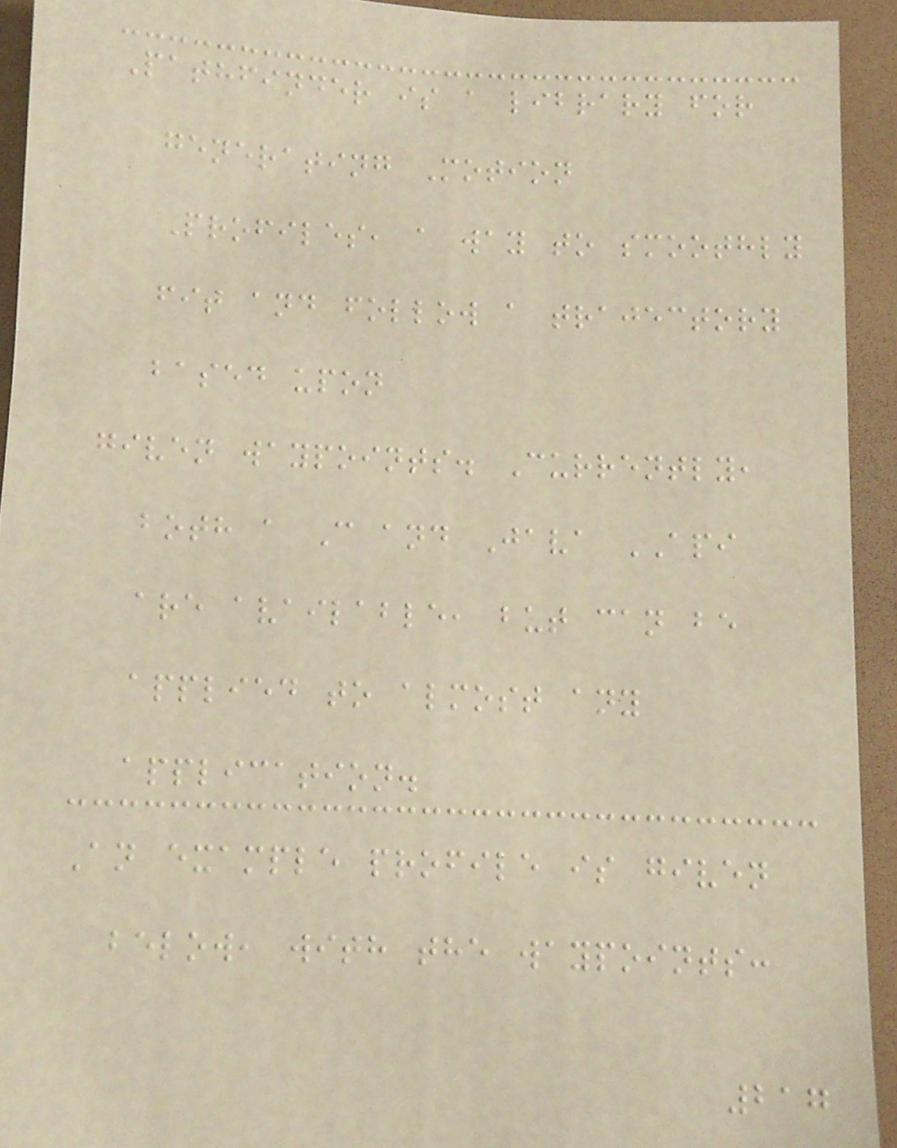Pathfinder is a library for
generating Motion
Profiles, a way to smoothly
fit and follow a trajectory
based upon
given waypoints. Currently,
both a C and Java API
are available, but can be
applied to almost any
application.
An example profile is given
below, with the waypoints:
217
